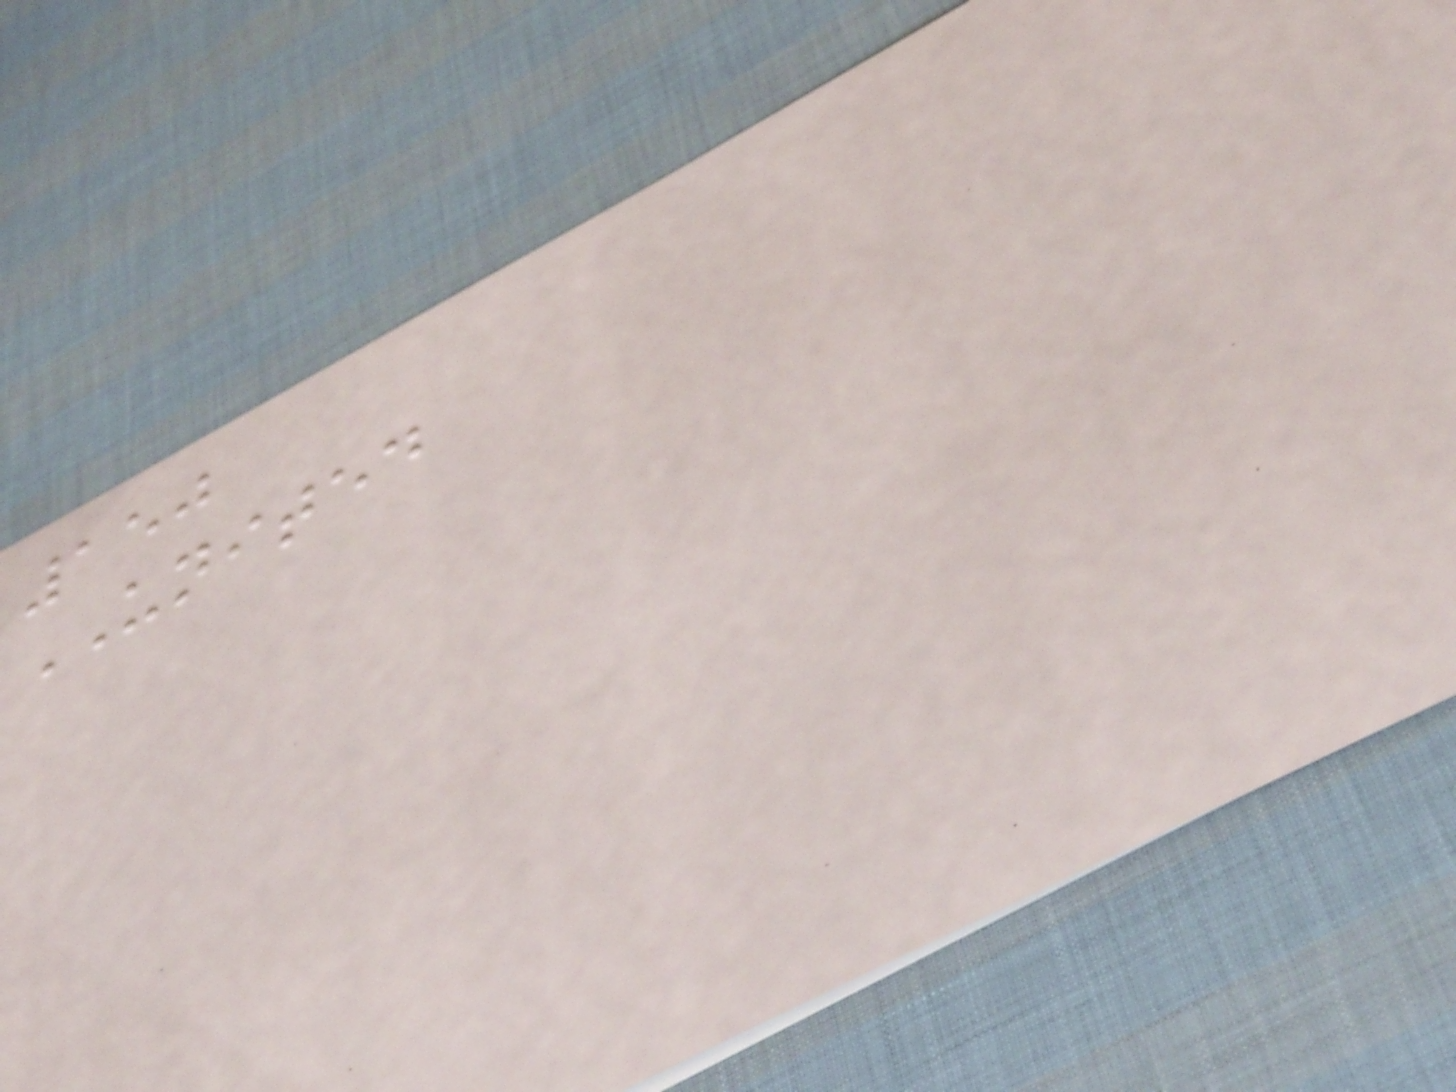150
UNITED
